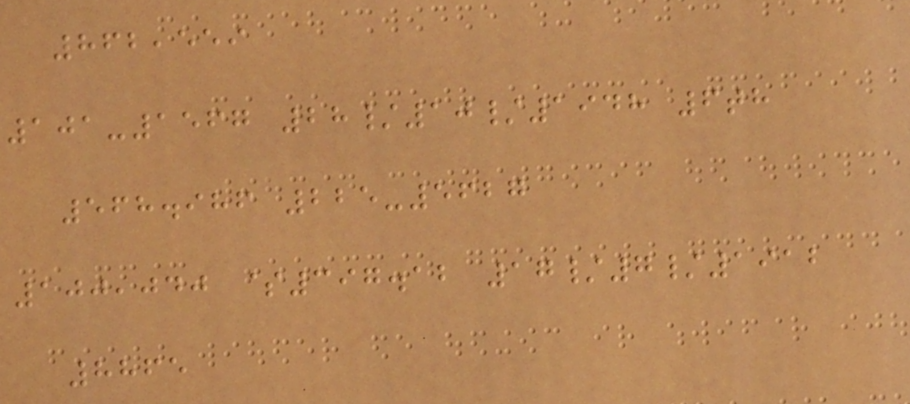862,559
101-1567 28/10/1948 6th
568.986 225-5627
100,040 $397.12 17/7/1912
8865
